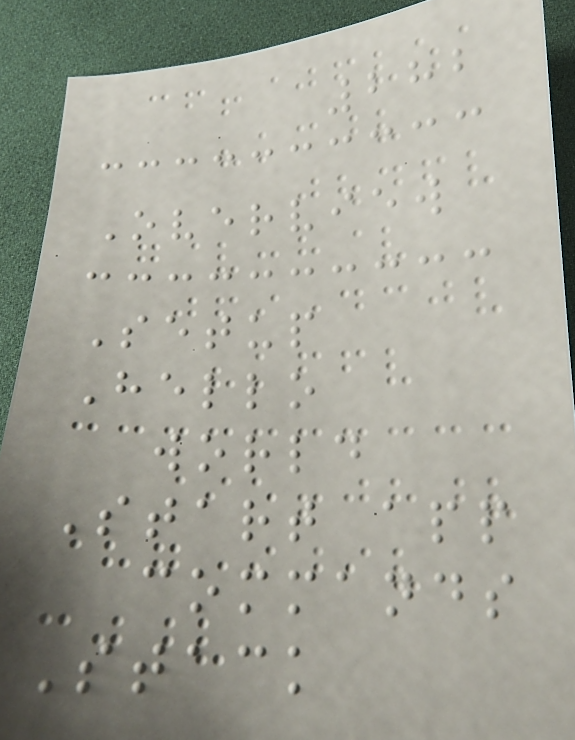282
Overview
Setup
Hello
world
Start app
commands
Stack
